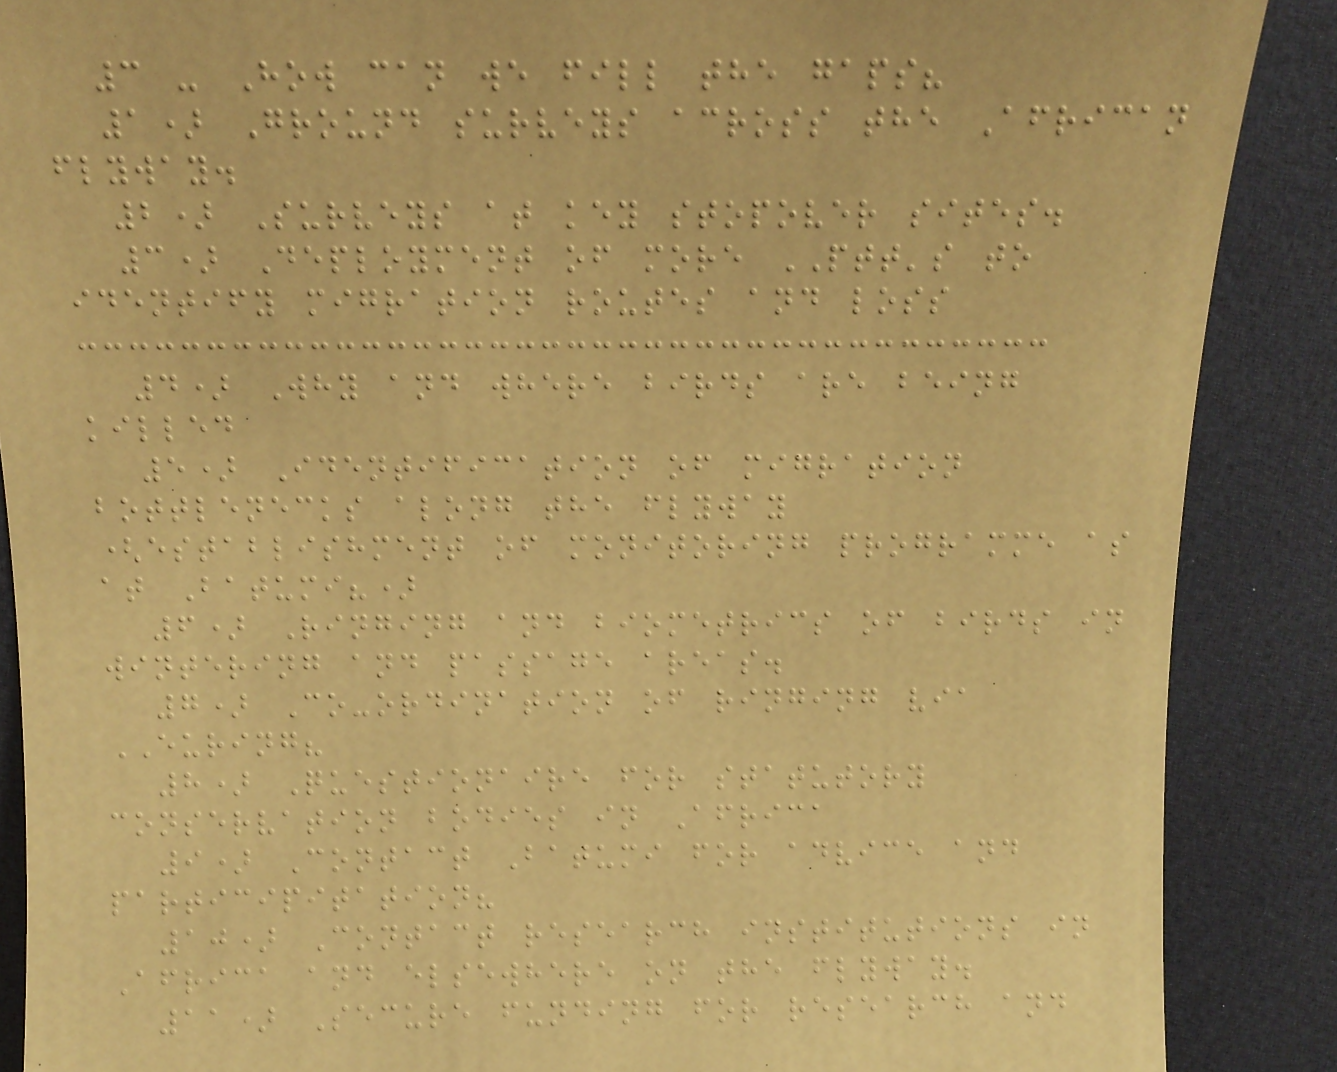3 - How can we fill the gaps?
1) Ground surveys across the African
flyway.
2) Surveys at key stopover sites.
3) Deployment of more PTT's to
identify migration routes and loss
4) Why and where birds are being
killed
5) Identification of migration
bottlenecks along the flyway
(establishment of monitoring programme as
at Batumi?)
6) Ringing and biometrics of birds in
wintering and passage areas.
7) Co-ordination of ringing via
EURING?
8) Questionaire for statutory
conservation bodies in Africa
9) Contact Batumi for advice and
participitation?
10) Contact research institutions in
Africa and elsewhere on the flyway.
11) Secure funding for research and
